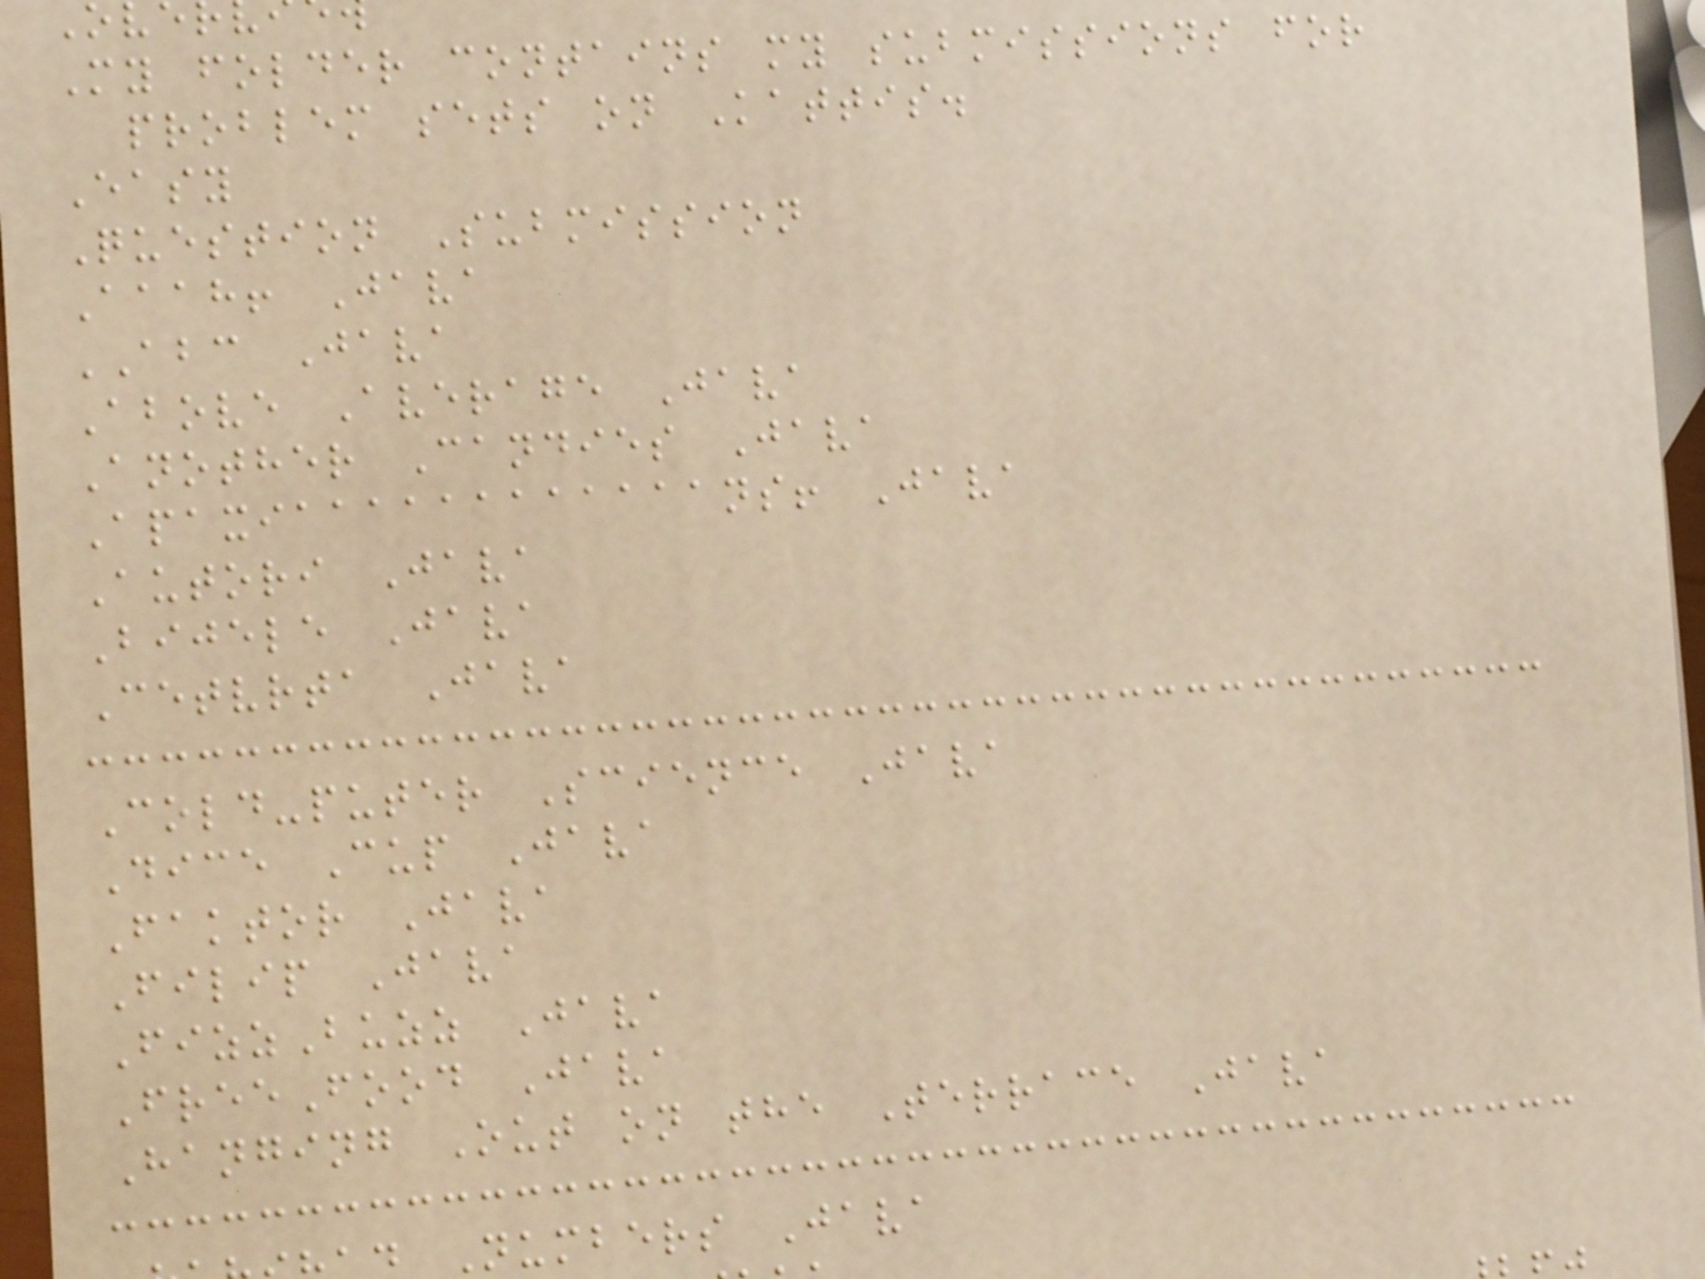My folder contains my submissions for
problem sets on Kattis.
Easy
Question Submission
Aaah! Java
ABC Java
Above Average Java
Another Candies Java
Apaxiaaaaaaaaaaaans! Java
Autori Java
Bijele Java
Cetvrta Java
Cold-puter Science Java
Dice Cup Java
Faktor Java
Filip Java
FizzBuzz Java
FreeFood Java
Hanging Out on the Terrace Java
Numbers Java
